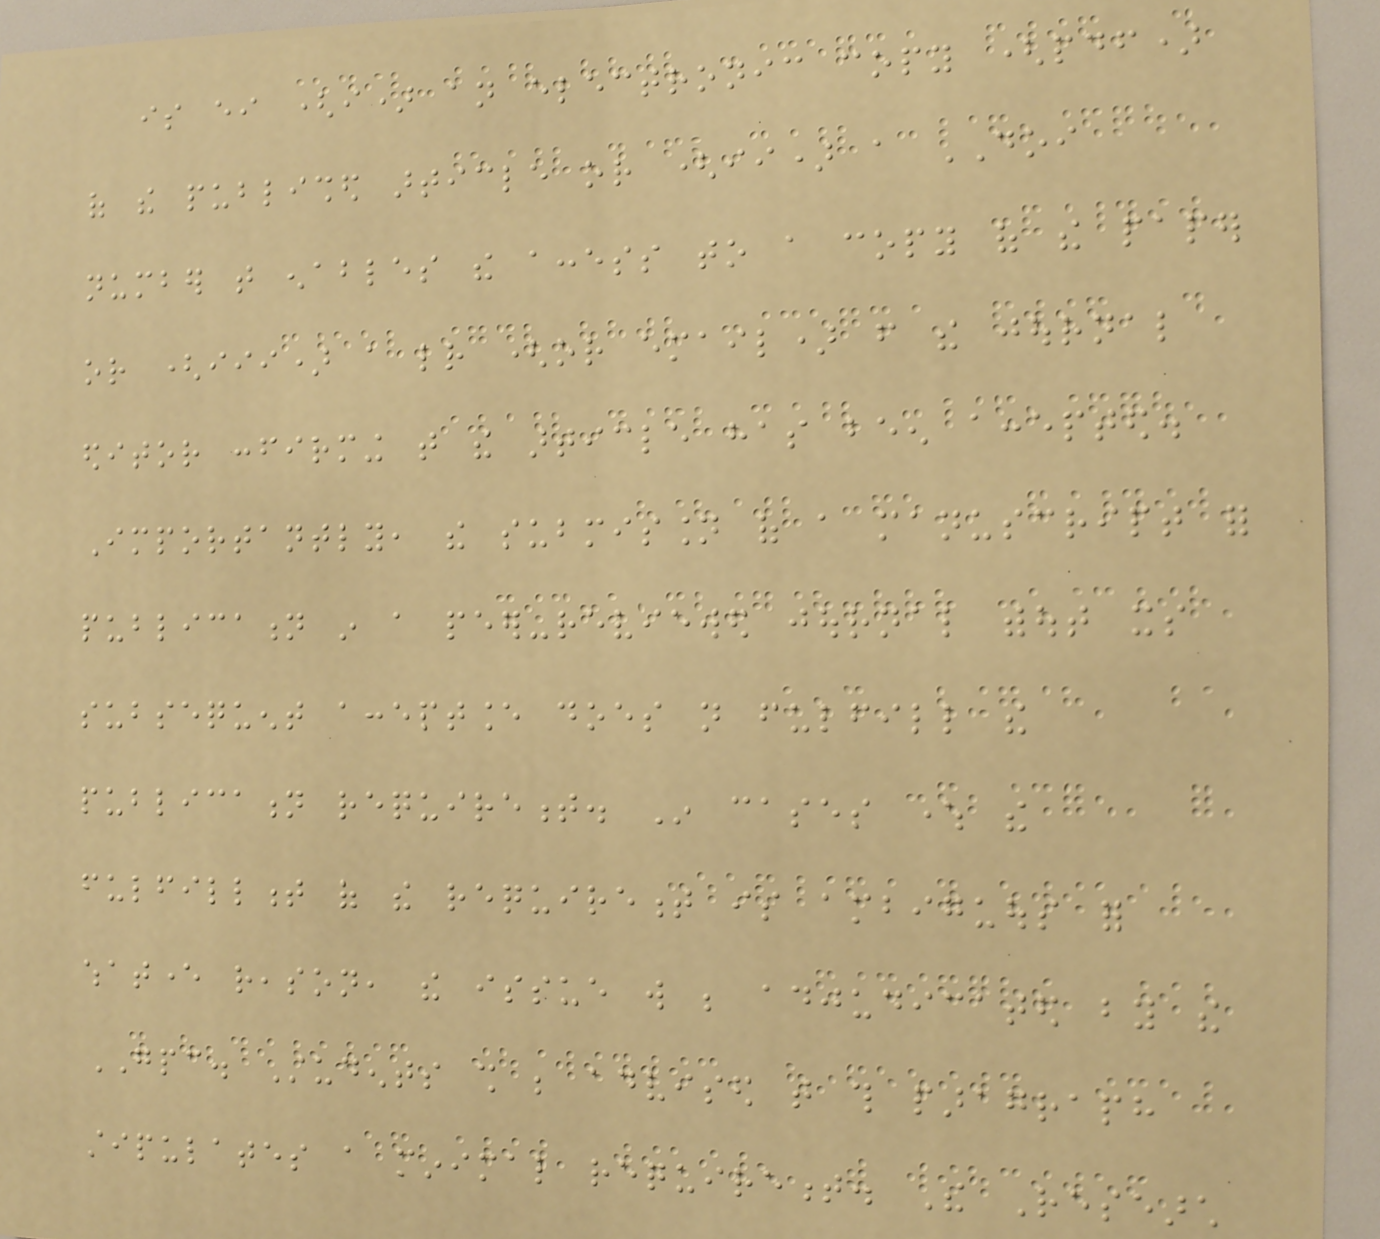is either (i) an electronic copy (pdf)
of the published article or (ii) a DOI
number that enables the access to a copy of the paper
or (iii) a letter (or email) from the journal
editor confirming that the article has been accepted.
Importantly, the submission of a manuscript for
publication in a peer-reviewed journal without its
subsequent acceptance does not fulfill the
publication requirement. In cases where the
fulfillment of the requirement is ambiguous for
whatever reason, the issue will be adjudicated by the
GPC. Students shall be advised that this paragraph
stipulates a minimal requirement. The Research
